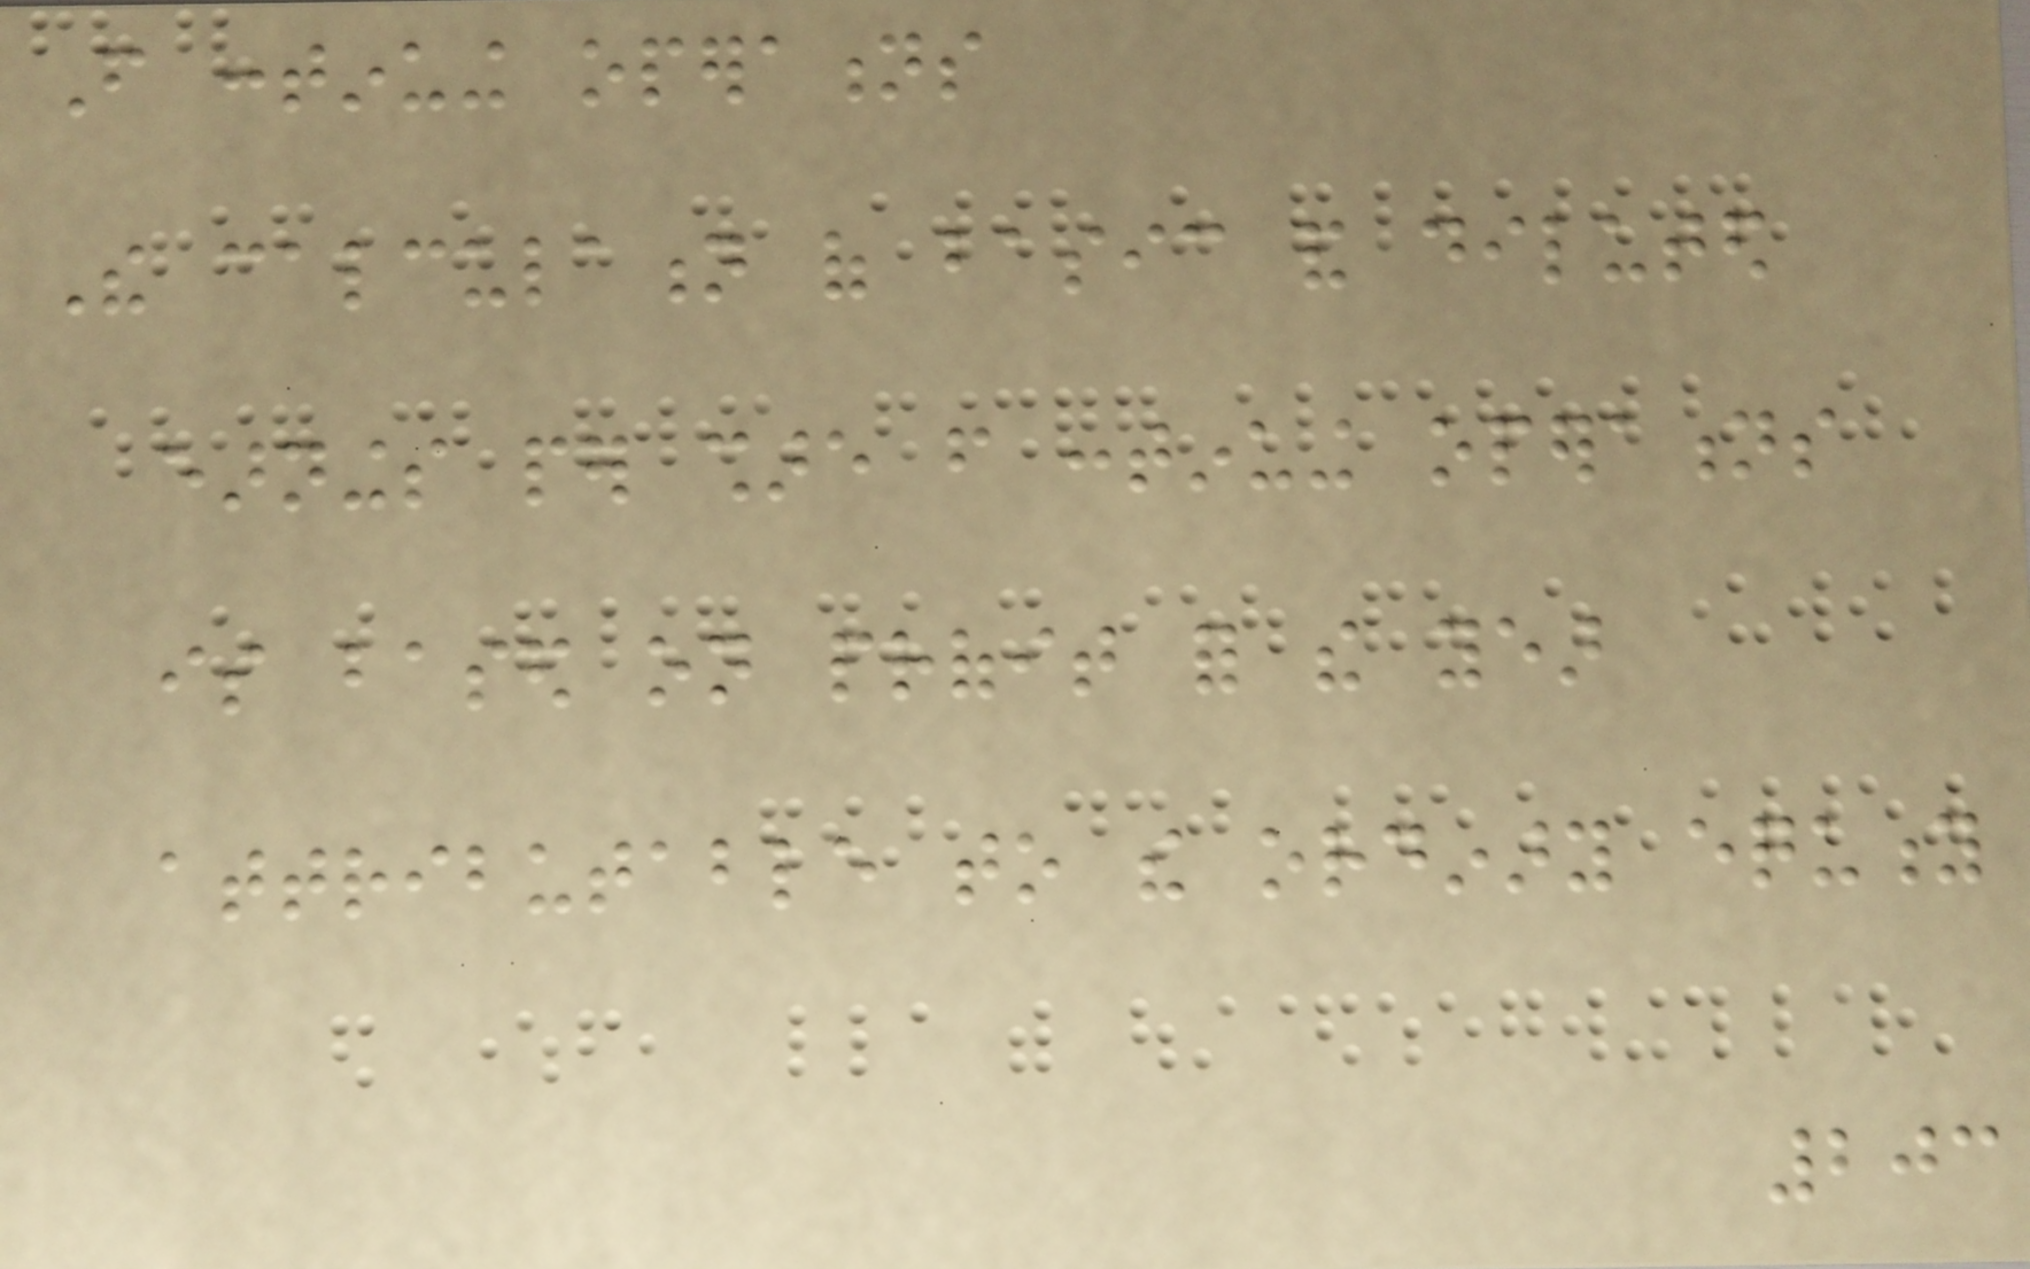From continuing operations
The calculation of basic and diluted
earnings per share from continuing operations
is based on profit for the year
attributable to the ordinary equity
203
